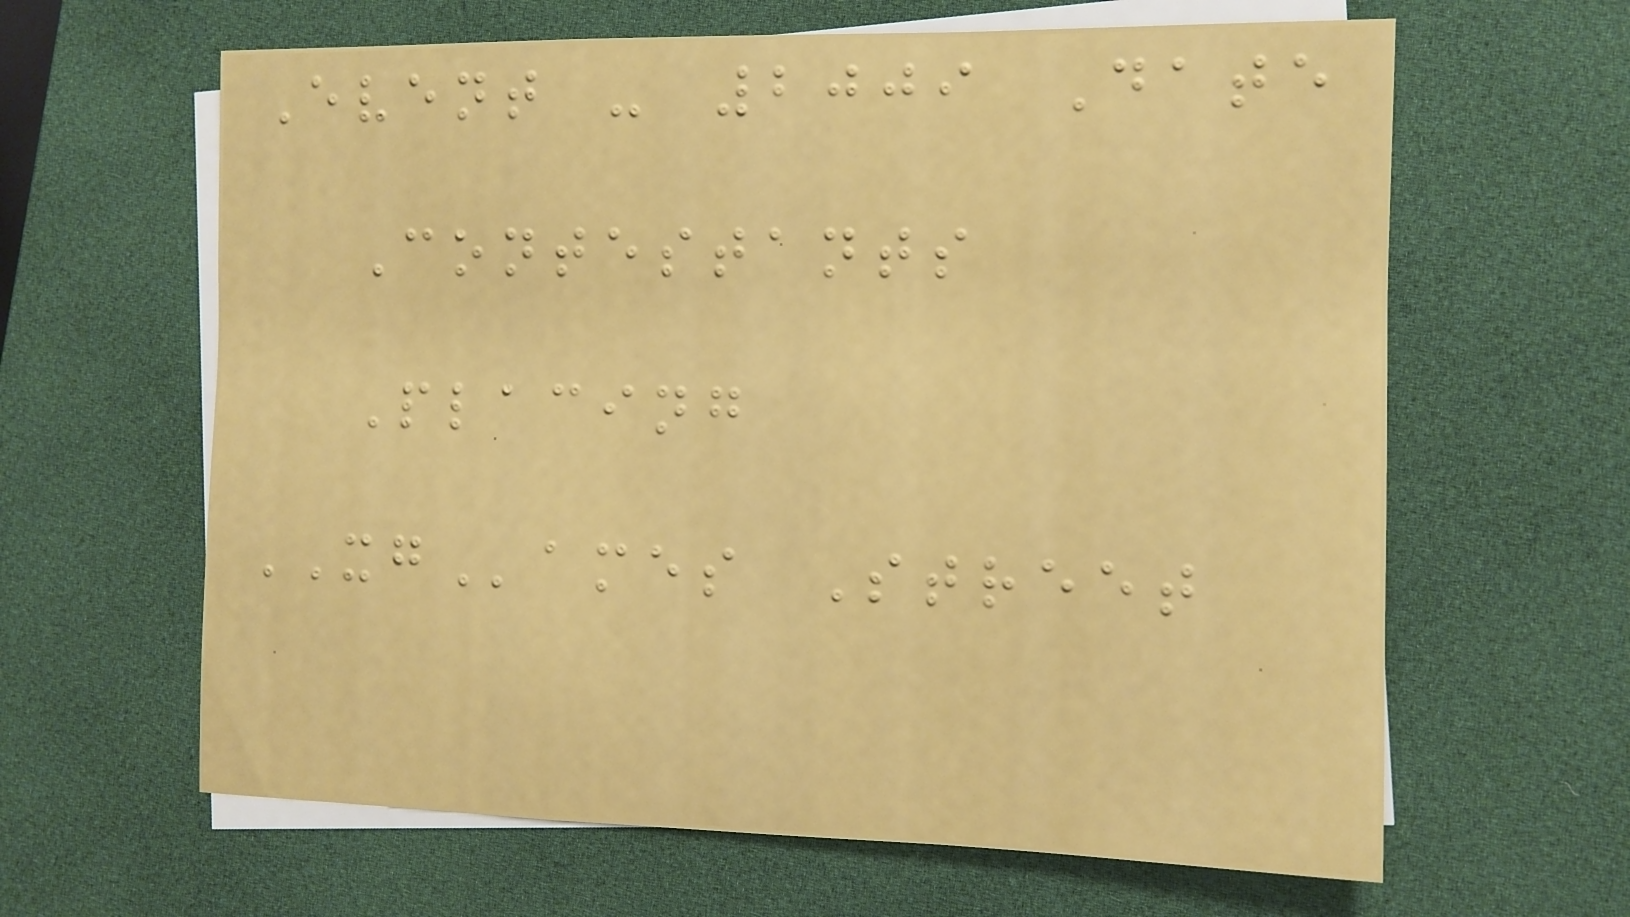Event - 2009 Date
Contestants
Placing
XGames Street
